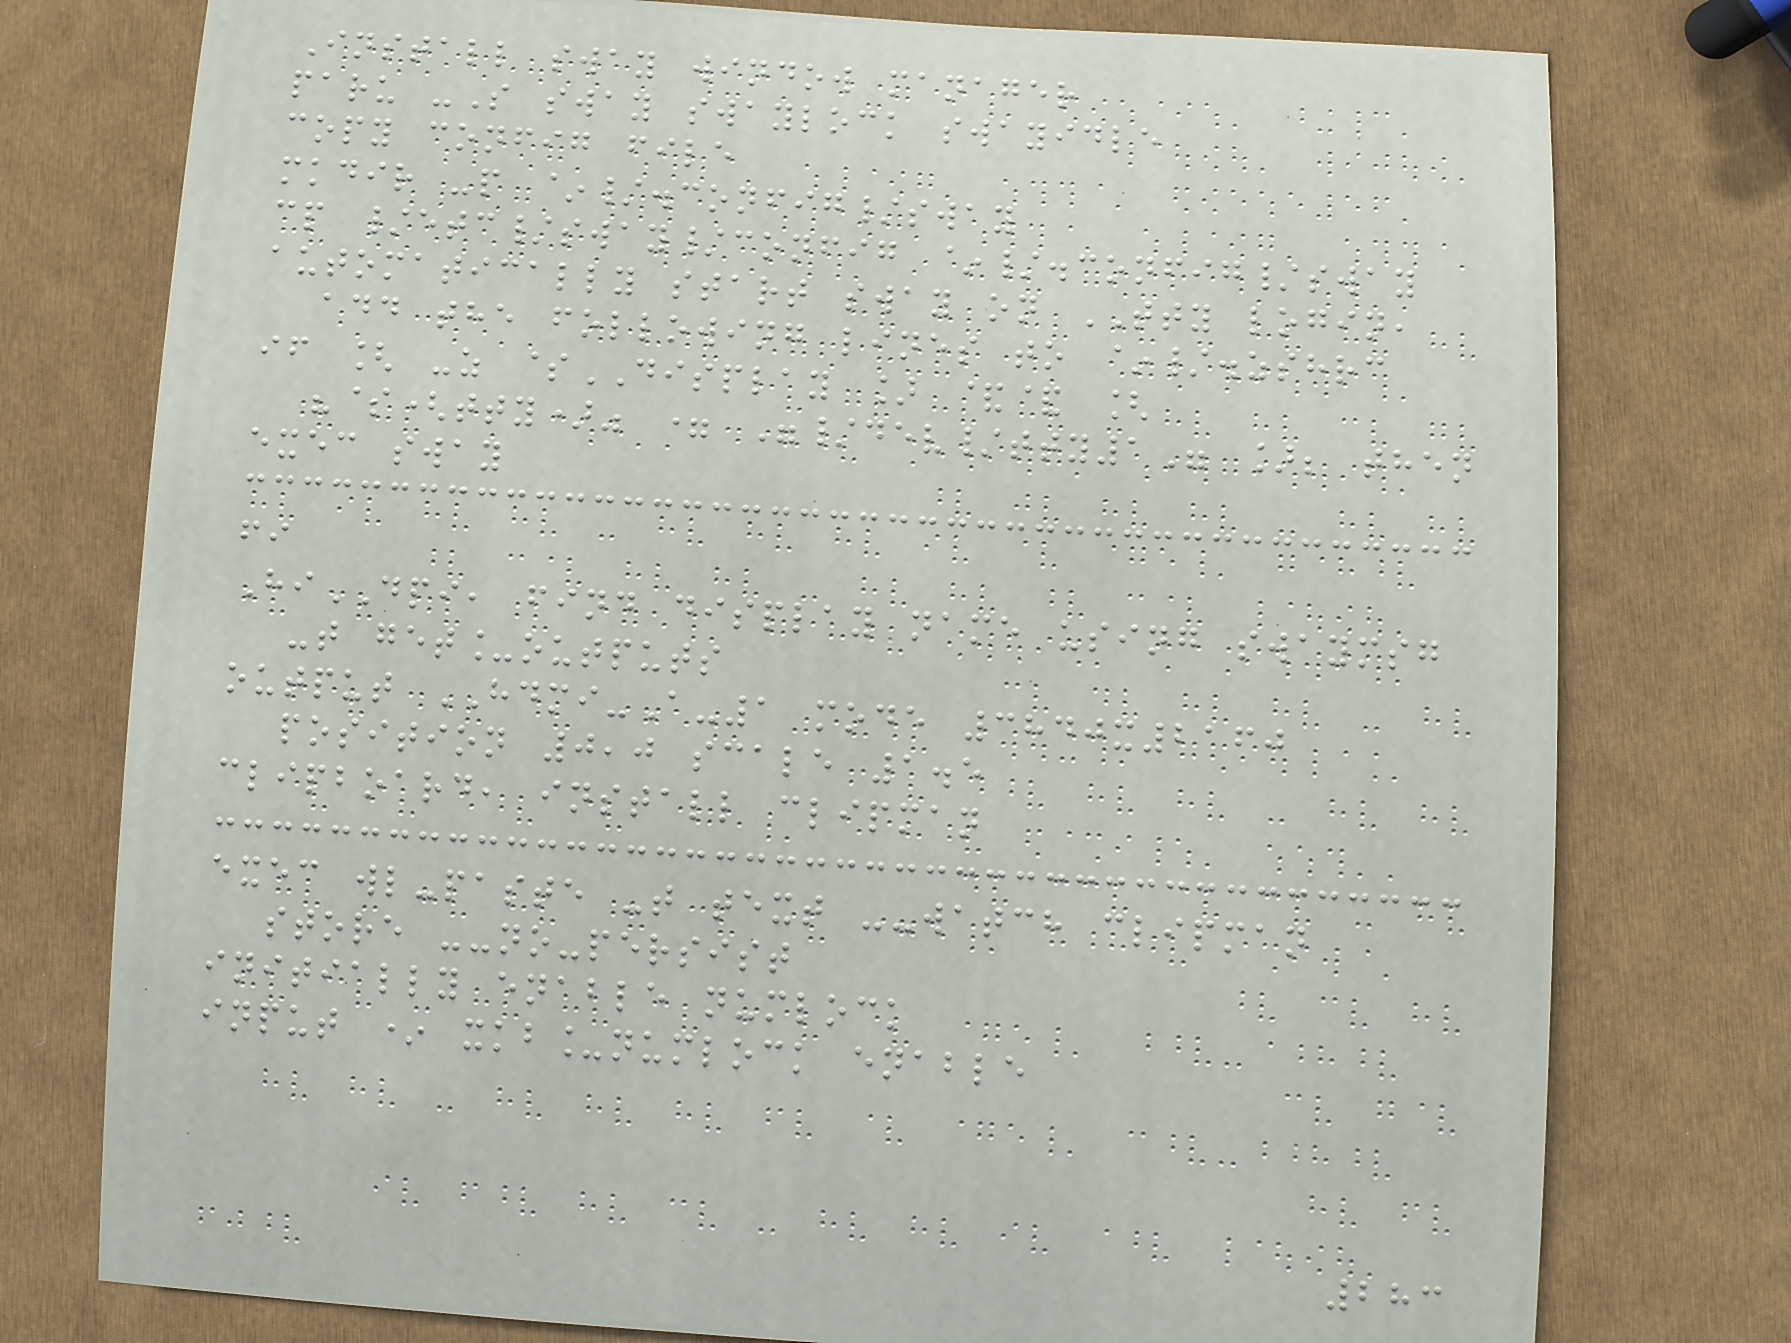Install sway window manager
paru -S sway swaylock swayidle
copy config file
mkdir -p ~/.config/sway
cp /etc/sway/config ~/.config/sway
automatically start sway on TTY login,
add the following lines to ~/.zshrc
if [ -z $DISPLAY ] && [
"$(tty)" = "/dev/tty1" ]; then
exec sway
fi
HiDPI, find display name using swaymsg
-t get_outputs
output HDMI-A-1 mode 3840x2160
position 0,0 scale 1.5
clipboard, install clipman
exec wl-paste -t text --watch clipman
store --no-persist
initially enable numlock
input * xkb_numlock enable
283
